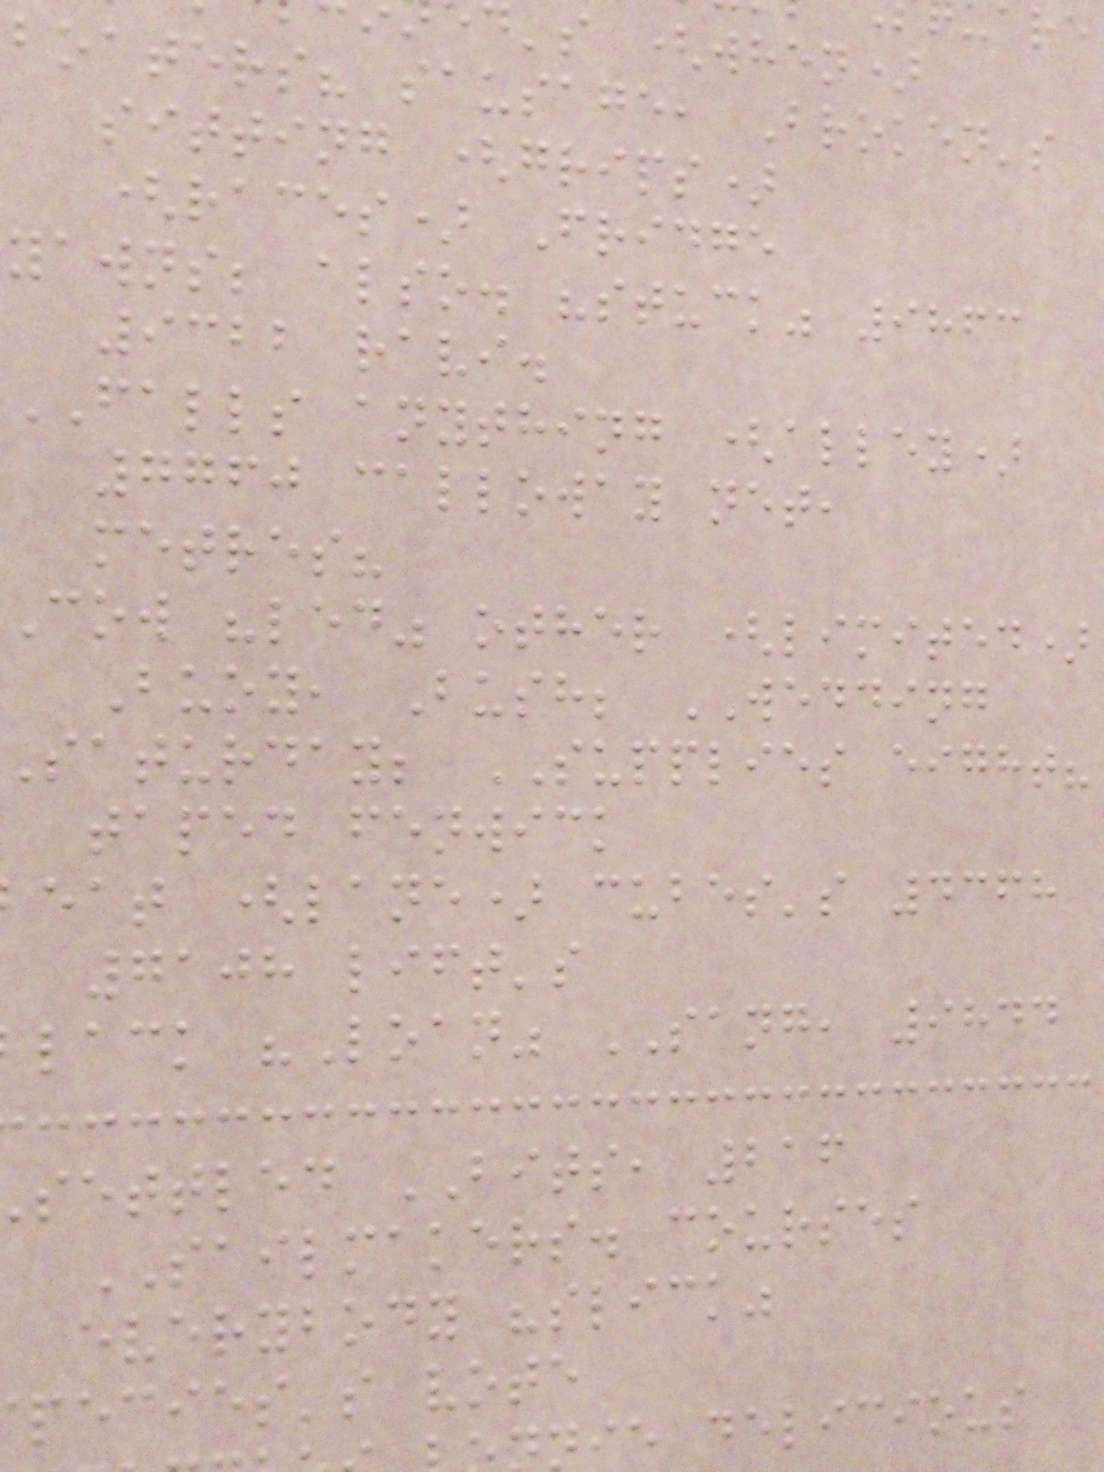d's (when)
boaters? sausage, Broken's
sitting (grips)
(races) Fridge
yawns; also. "stuck" 9863
9322 ravi.
FALLS anything (alley)
7760 calloway net,
metres?
Cow "led" other (limited)
Buoy, Bush; WEDDING
saturday; SUPPLIES eight?
taped fenwick
eat (lane) cubes's 4368
7108 lift's
lack "Loan" SANG, 9844
settled BITS, 216
SAILMAKERS. courses
everybody "slick"
pecies's vote
ie delicious
